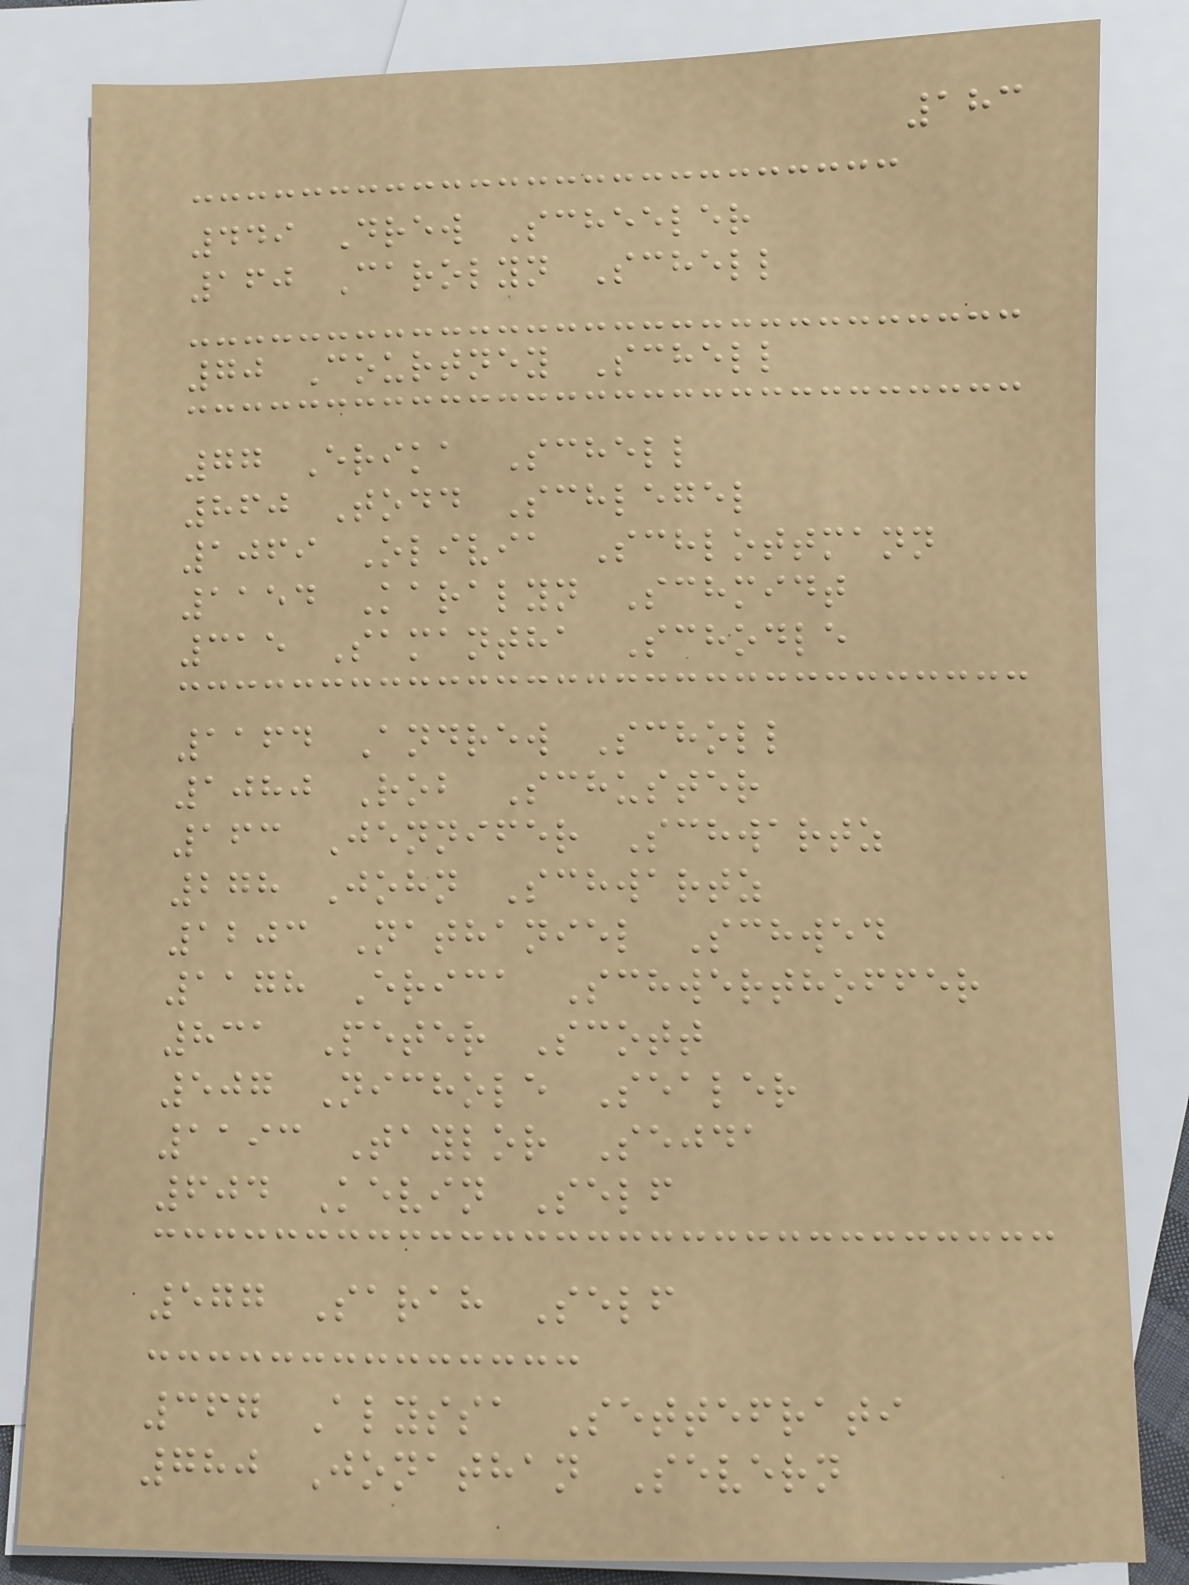183
449 Drew Scheeler
160 Carolyn Schell
70 Courtney Schell
77 Erika Schell
860 Todd Schlegel
1069 Olivia Schlottmann
1154 Karalyn Schmidt
315 Samantha Schodle
1164 Andrew Scholl
1080 Rob Schuster
163 Jennifer Schwartz
278 John Schwartz
1203 Nathaniel Schwed
1178 Erica Schwerthoffer
831 Peter Scott
507 Nichole Sealer
1193 Taylor Sejda
604 Kevin Self
577 Sarah Self
367 Alyssa Settefrati
780 Jonathan Severn
